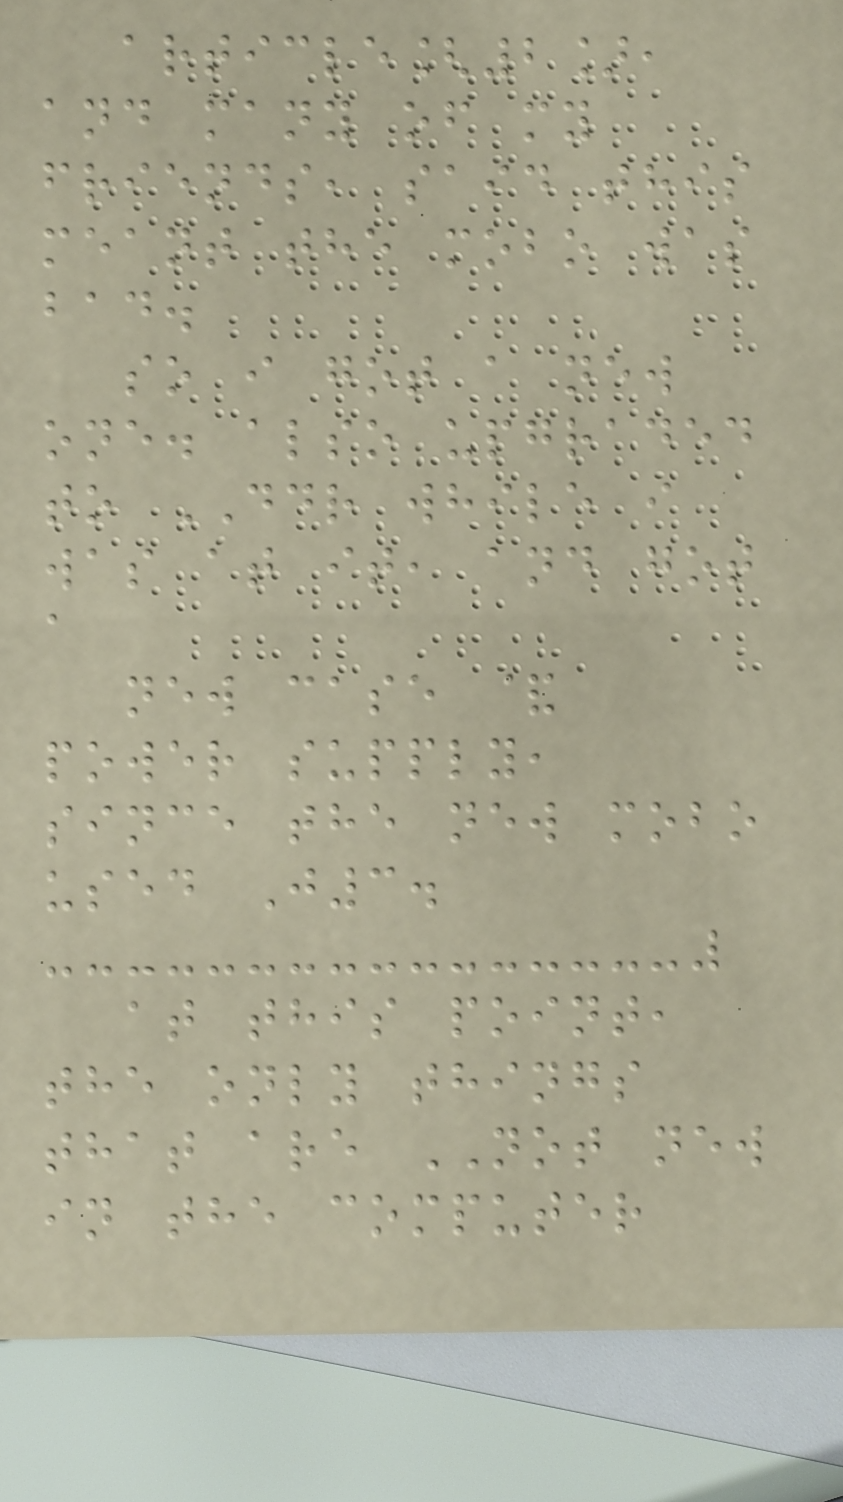article[2],
and many of my
friends, said this
meant the mobo was
bad.
so i got a new
one. also upgraded
to DDR while i
was at it, and got
a
new case &
power supply,
since the new mobo
used J3.
at this point,
the only things
that are NOT new
in the computer
